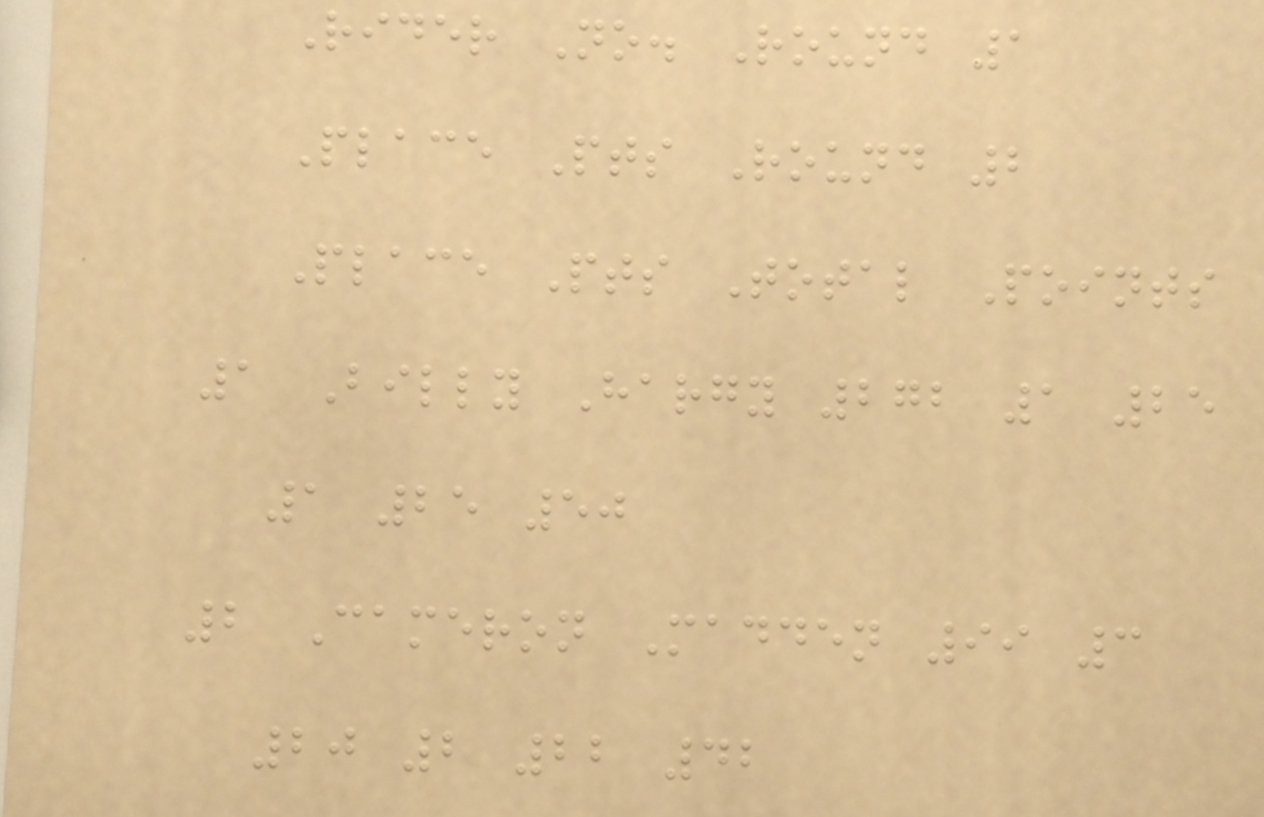Rider No. Round 1
Place Pts Round 2
Place Pts Total Points
1 Billy Hargy 272 1 25
1 25 50
2 Cameron Madden 99 3
20 2 22 42
